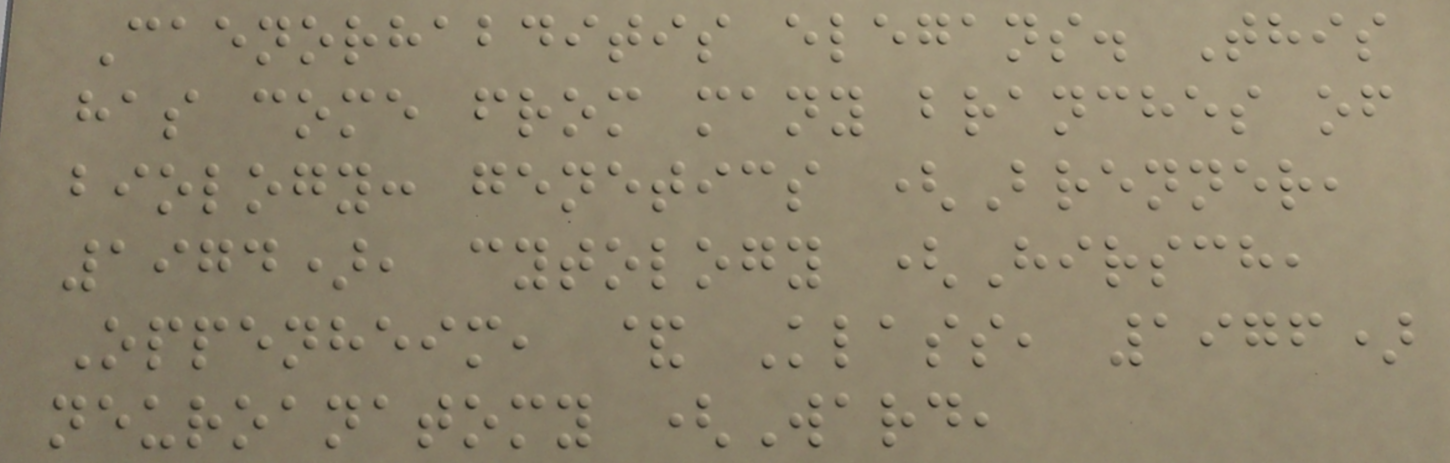Caenorhabditis elegans. This
has come from many branches of
biology: genetics (Brenner,
1974), cytology (Hirsch,
Oppenheim, & Klass, 1976)
neuroanatomy (Ward,
